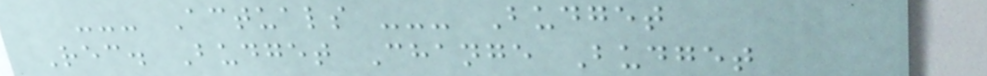--- Actuals --- Budget
Rec. Budget Change Budget
